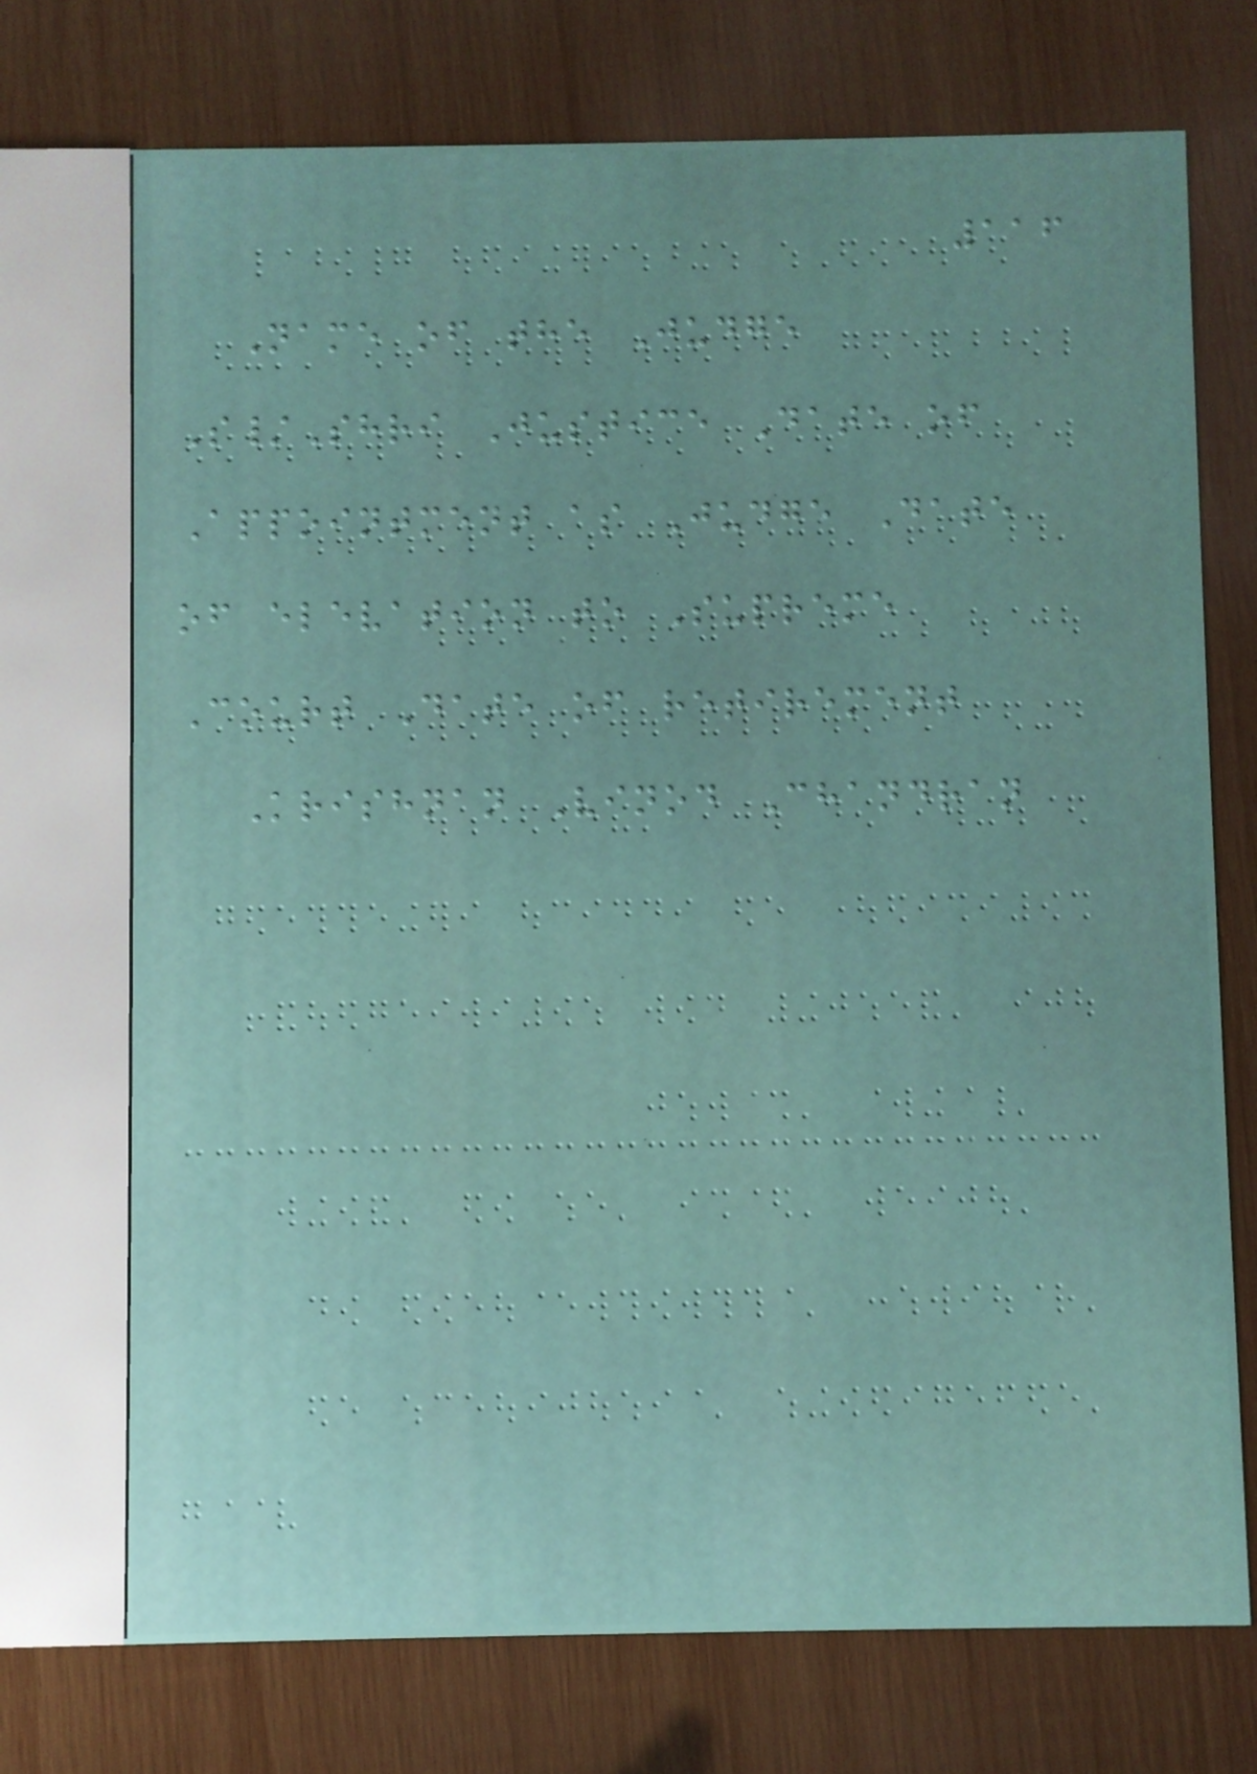116
Name of the Judge
S/Shri Justice Date of
Appointment as Judge Date
of elevation to Supreme
Court Date of retirement
Krishnan Vinod Chandran
